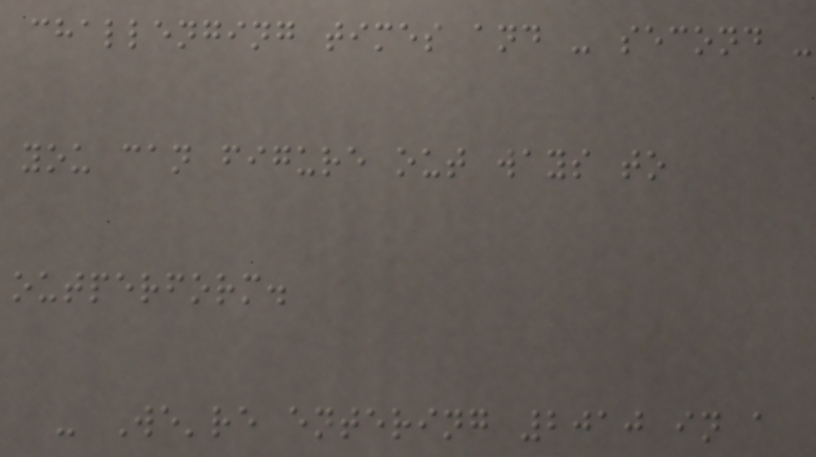challenging times and - second -
you can figure out ways to
outperform.
- We're entering 2010 in a
